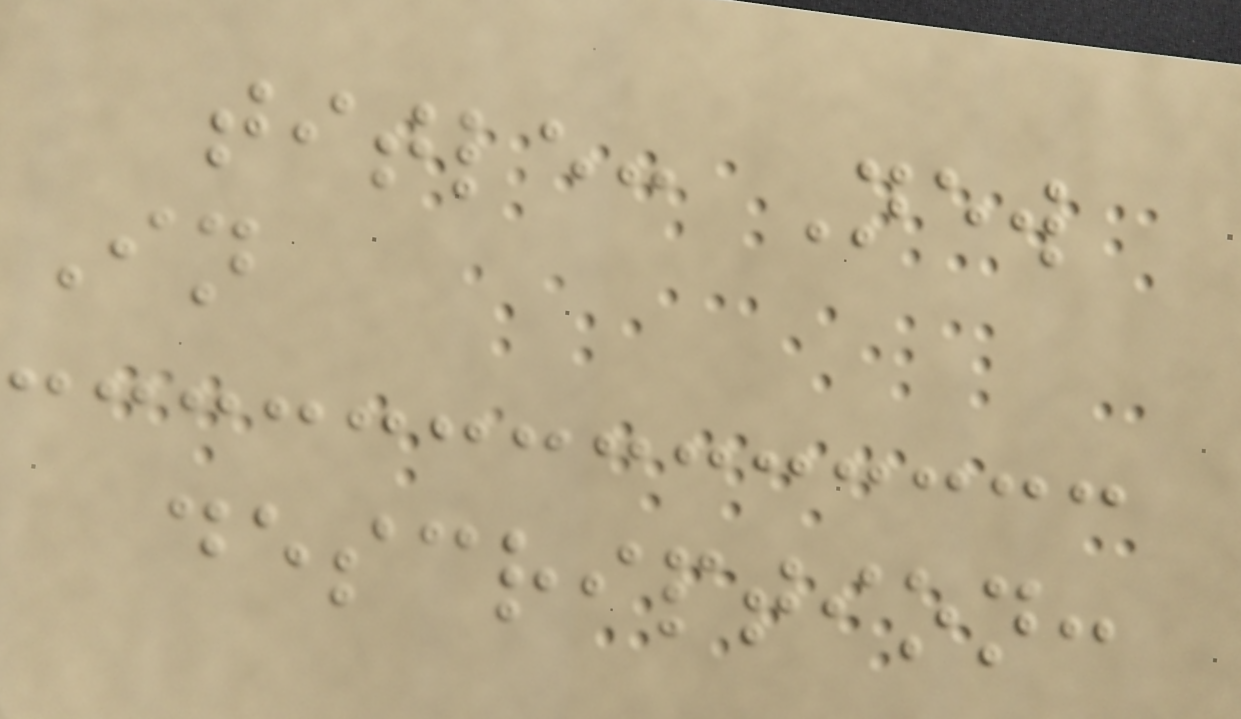title: New
In
description:
